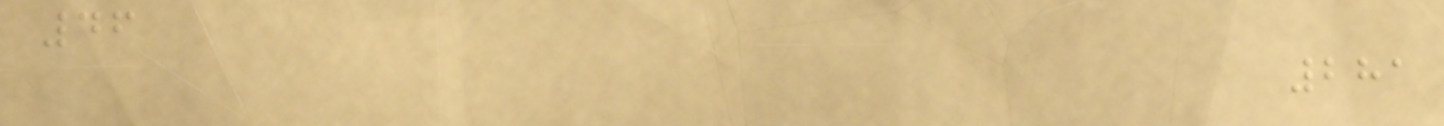46
281
